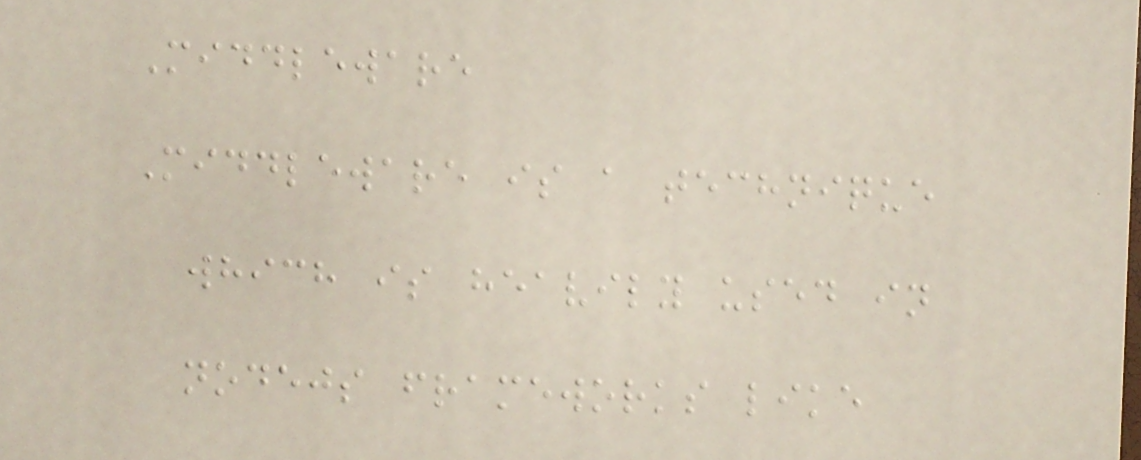Middleware
Middleware is a technique
which is heavily used in
nodejs frameworks like
